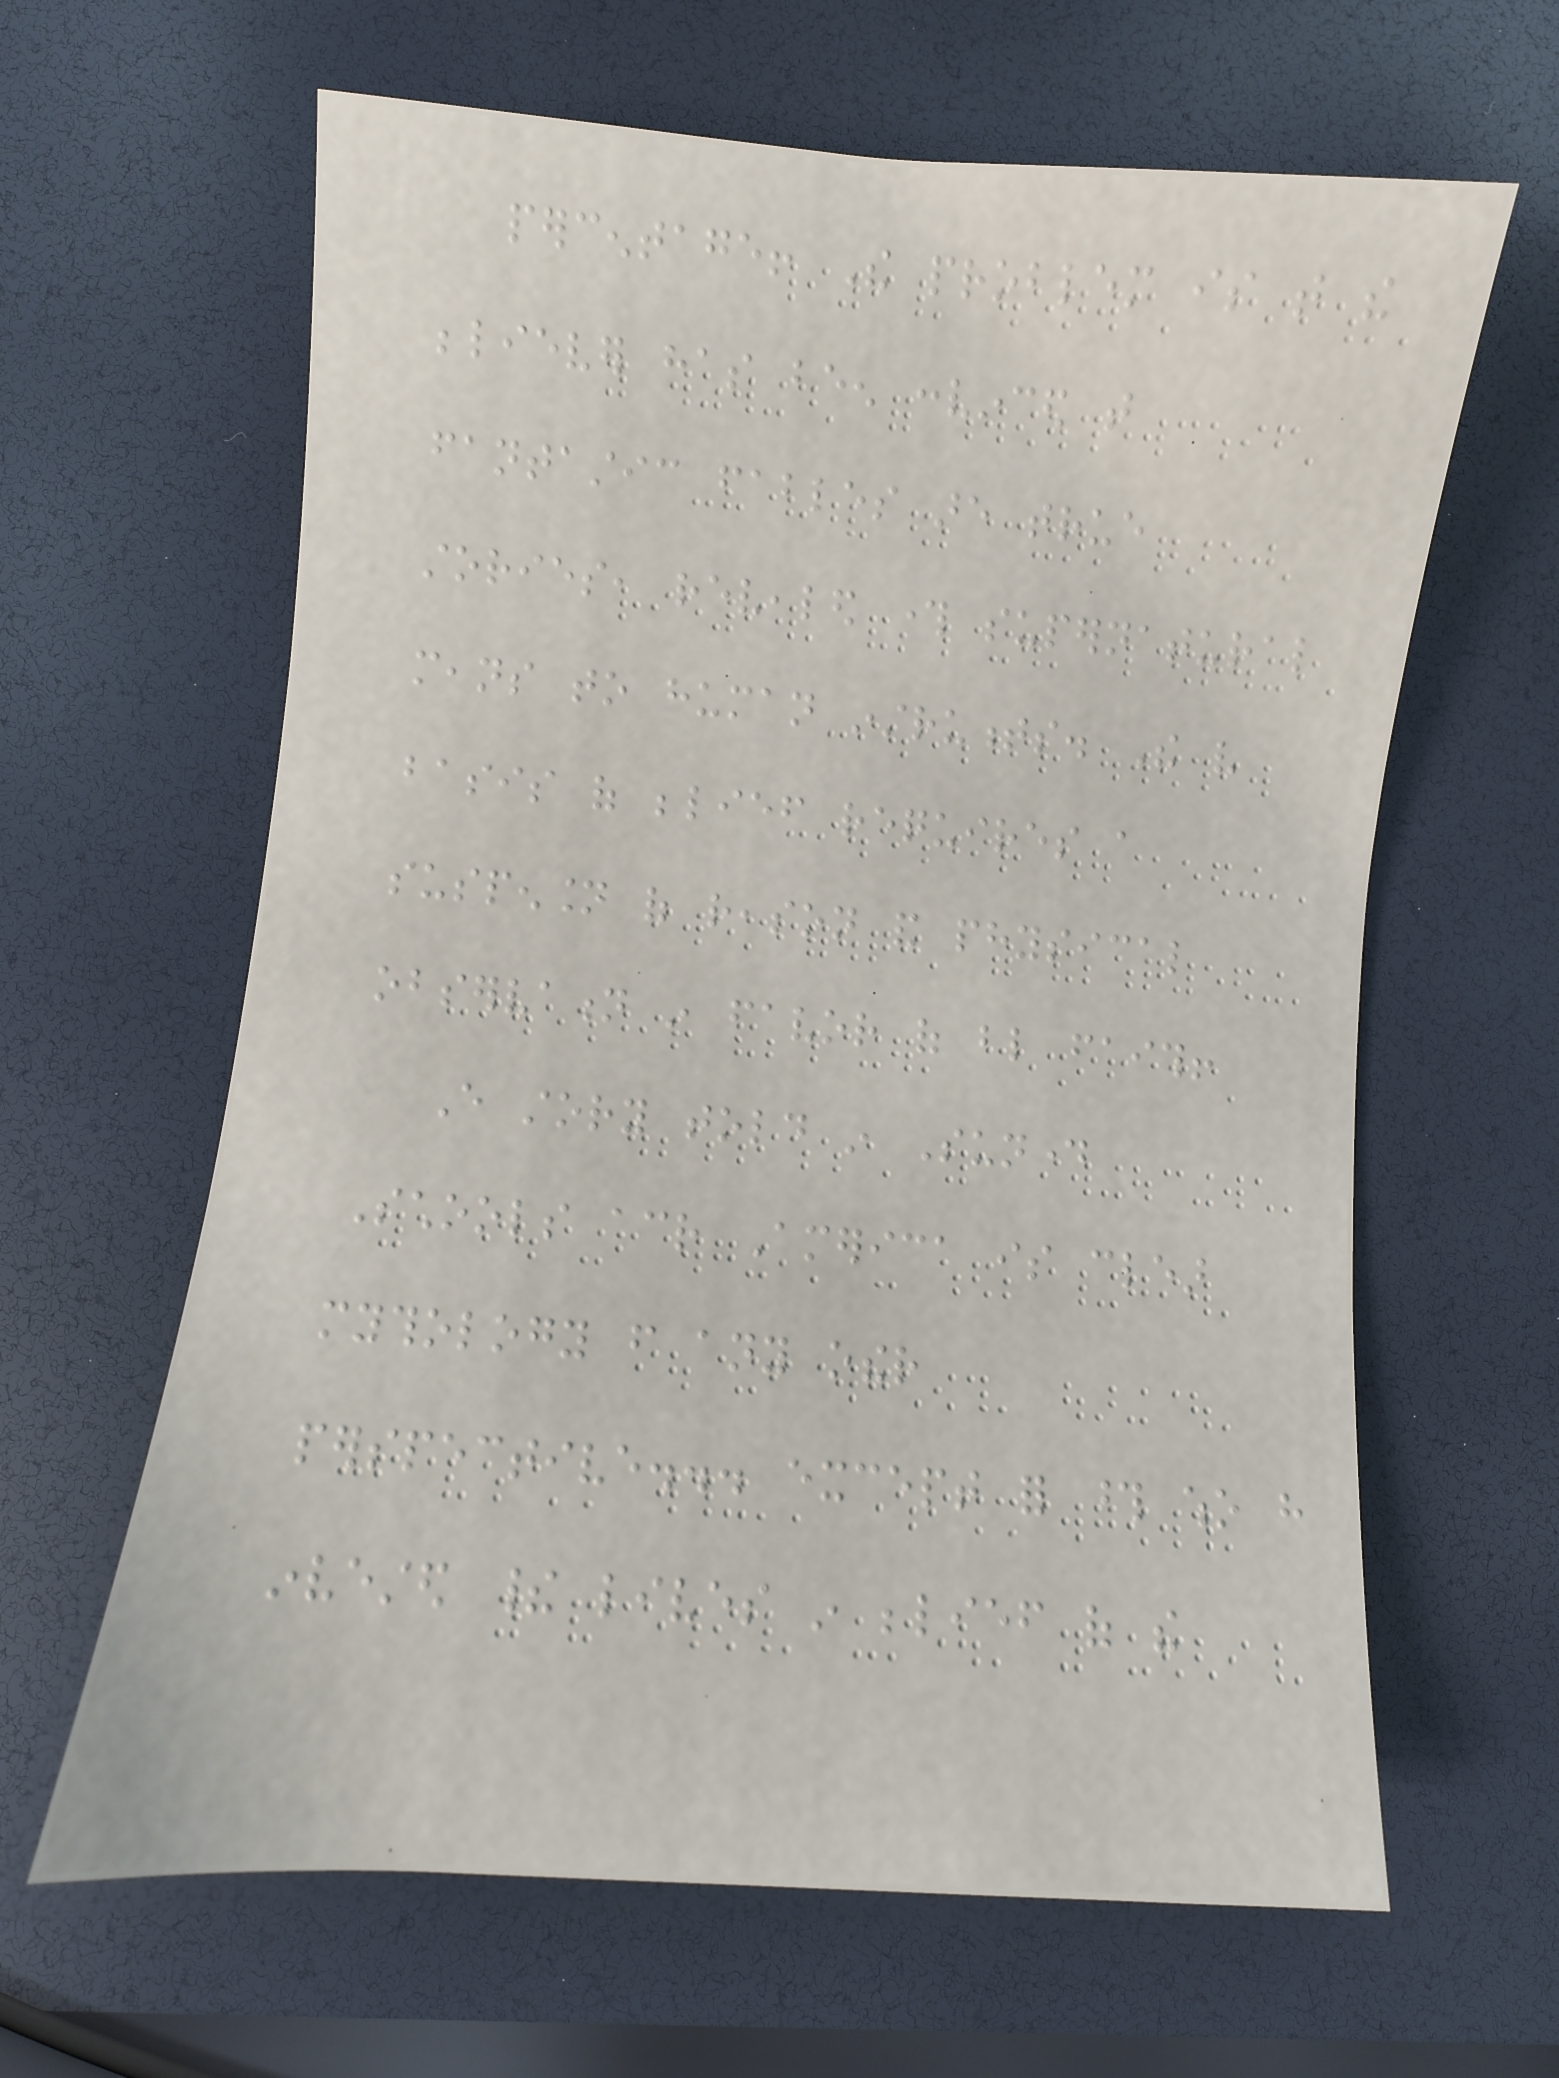percentage! The problem is that the
believer has been convinced that
fantastic fables are true
stories, revealed through supernatural
means to human instruments. The very
basis of belief requires a
suspension of reason and physical
observation in favor of blind faith!
Every story told in Sunday
Schools across America is clear
mythology from any other
perspective... except for those who have
invested their lives in belief of the
